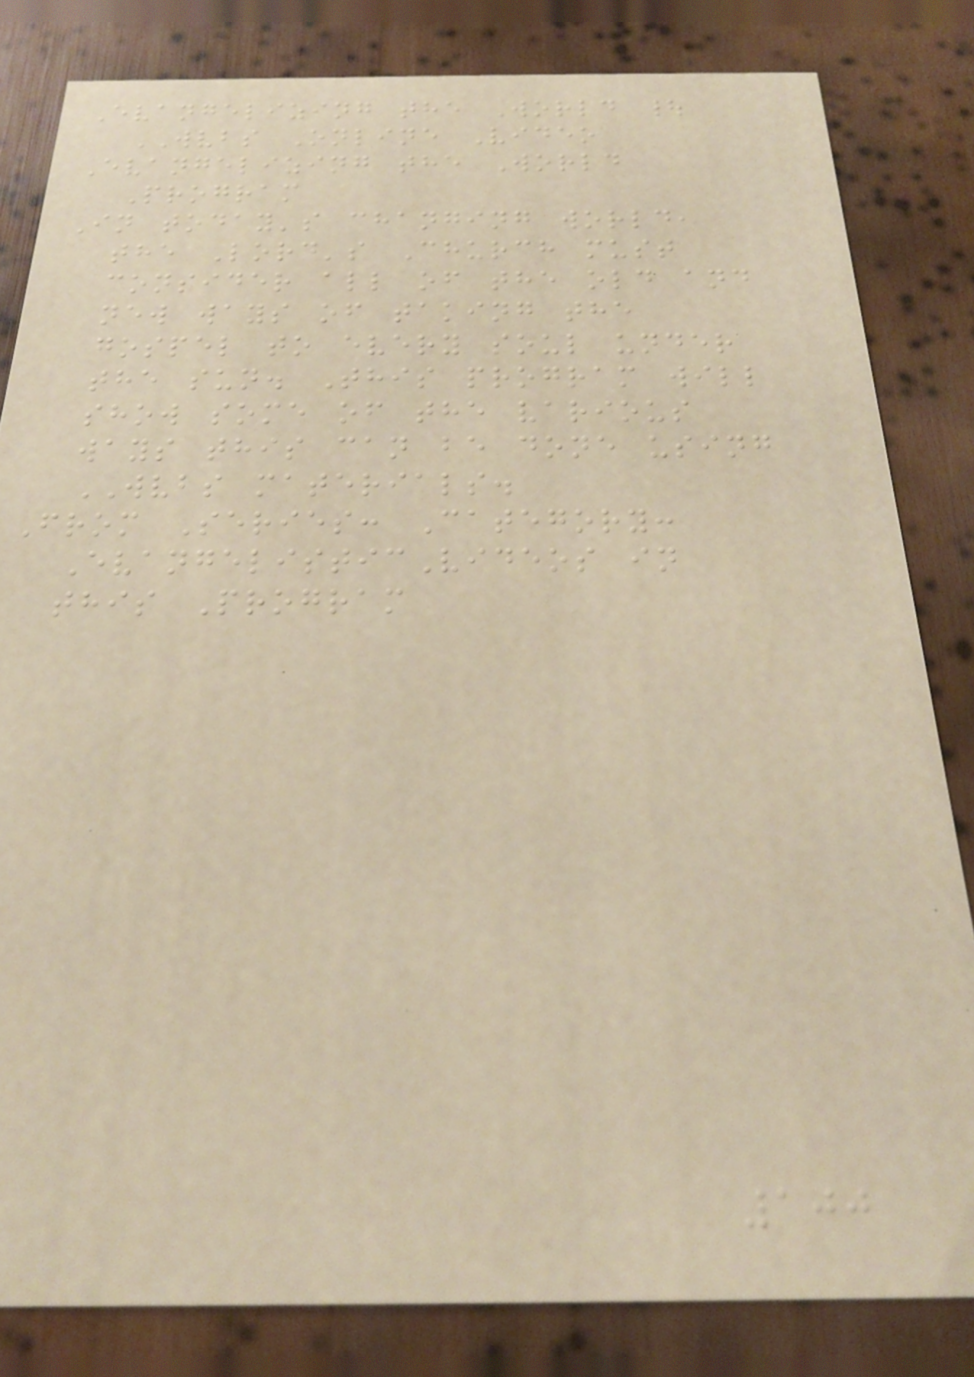Evangelizing the World |
WVBS Online Video
Evangelizing the World
Program
In today's changing world,
the Lord's Church must
consider all of the old and
new ways of taking the
gospel to every soul under
the sun. This program will
show some of the various
ways this can be done using
WVBS materials.
From Series: Category:
EvangelisticVideos in
this Program
100
